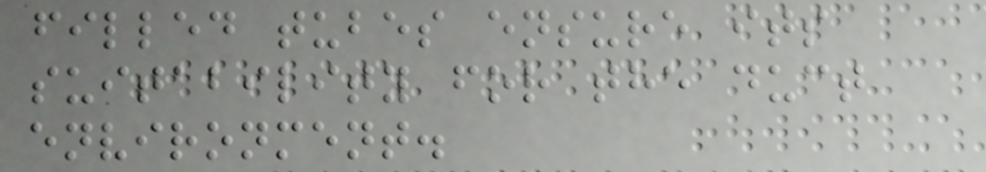filled tubes ensure its
suitability for the duct
environment.
